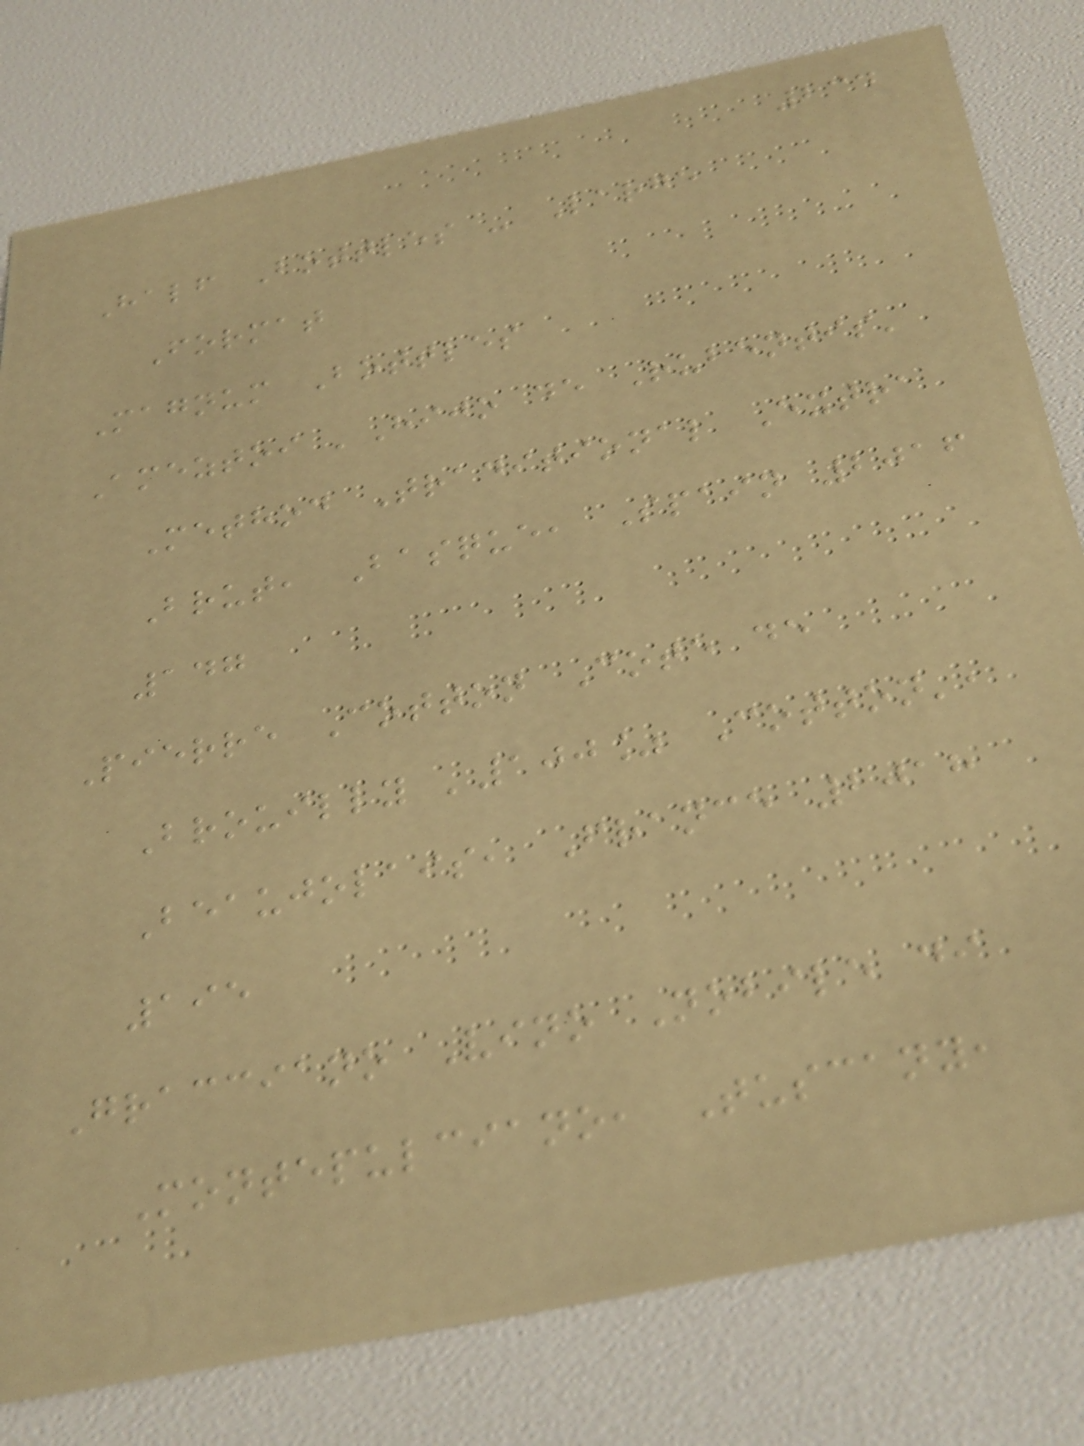234
Half Bottles - Large
Format
Magnum Bottles
Ameztoi 'Hijo de Rubentis'
Method Traditional Extra
Brut, Basque, Spain 2016
147
Pierre Cotton Cote de
Brouilly '100% Cotton',
Beaujolais, France 2018
195
Gracciano Vino Nobile di
Montepulciano, Tuscany,
